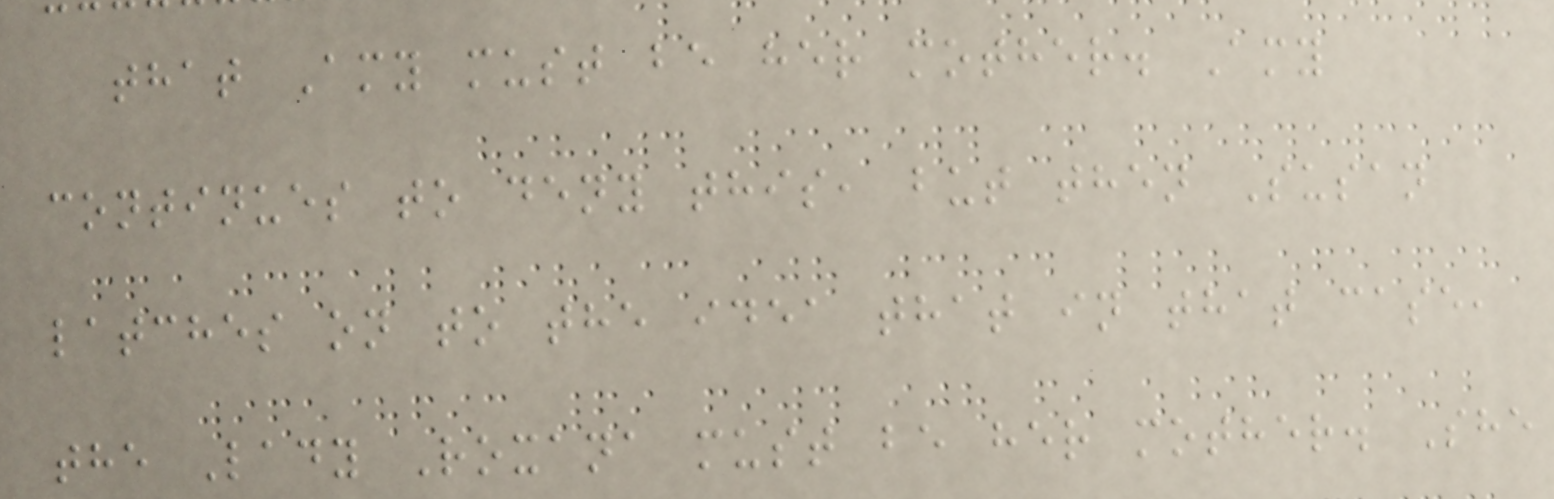that Amy must be her mother. Amy
continues to deny this, but then Susan
latches on to the idea that in that case,
the Lady Roxana must be her mother. She
